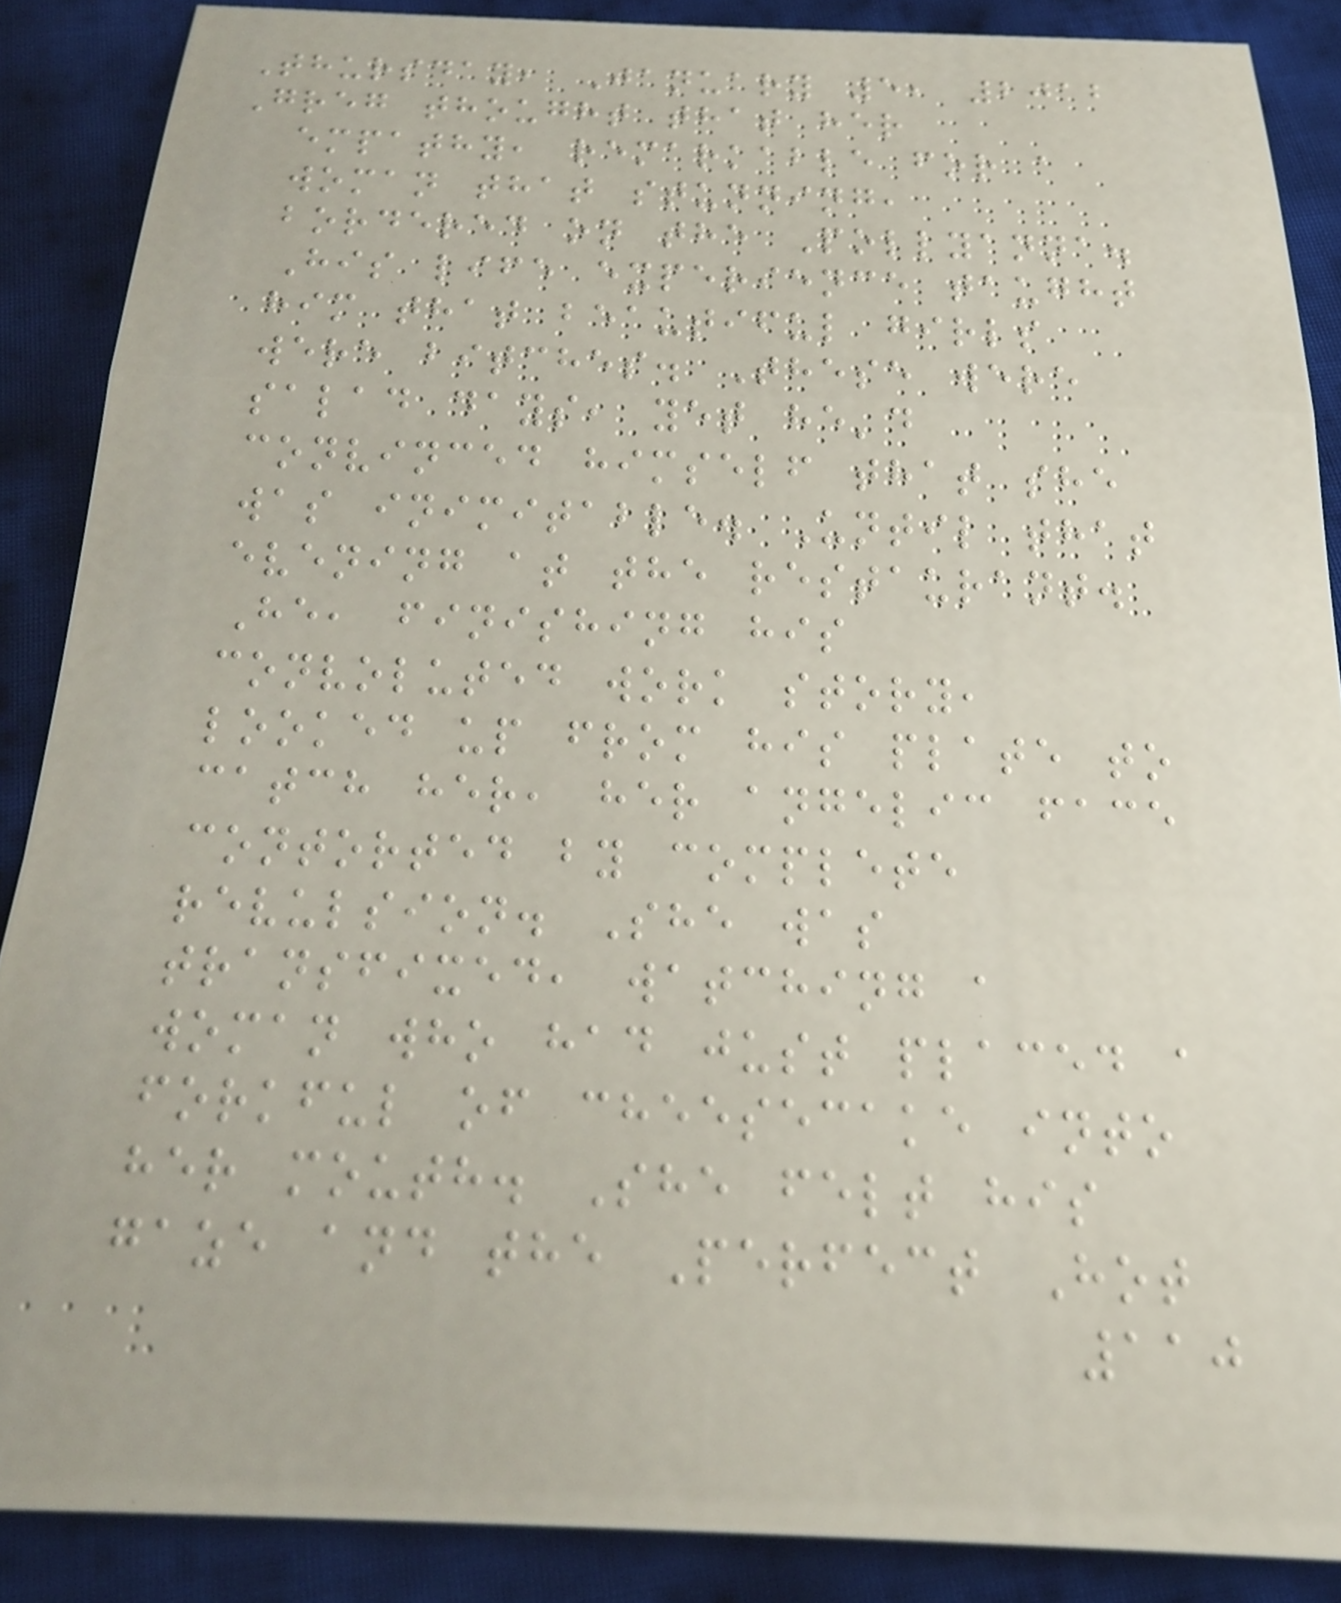Thursday, January 5, 2012
Greg thought that her
empathy, remarkable for a
woman that stunning,
bordered on the Pollyanna.
His life experience taught
him that beautiful girls
were bitches. These were
salad days, yet he'd
convinced himself that she
was inimitable. Until that
evening at the restaurant.
He, finishing his
convoluted work story,
looked up from his plate to
catch her, her angelic face
contorted by complete
revulsion. She was
transfixed, watching a
woman who had just placed a
forkful of cheesecake into
her mouth. She felt his
gaze and the Perfect Hot
110
